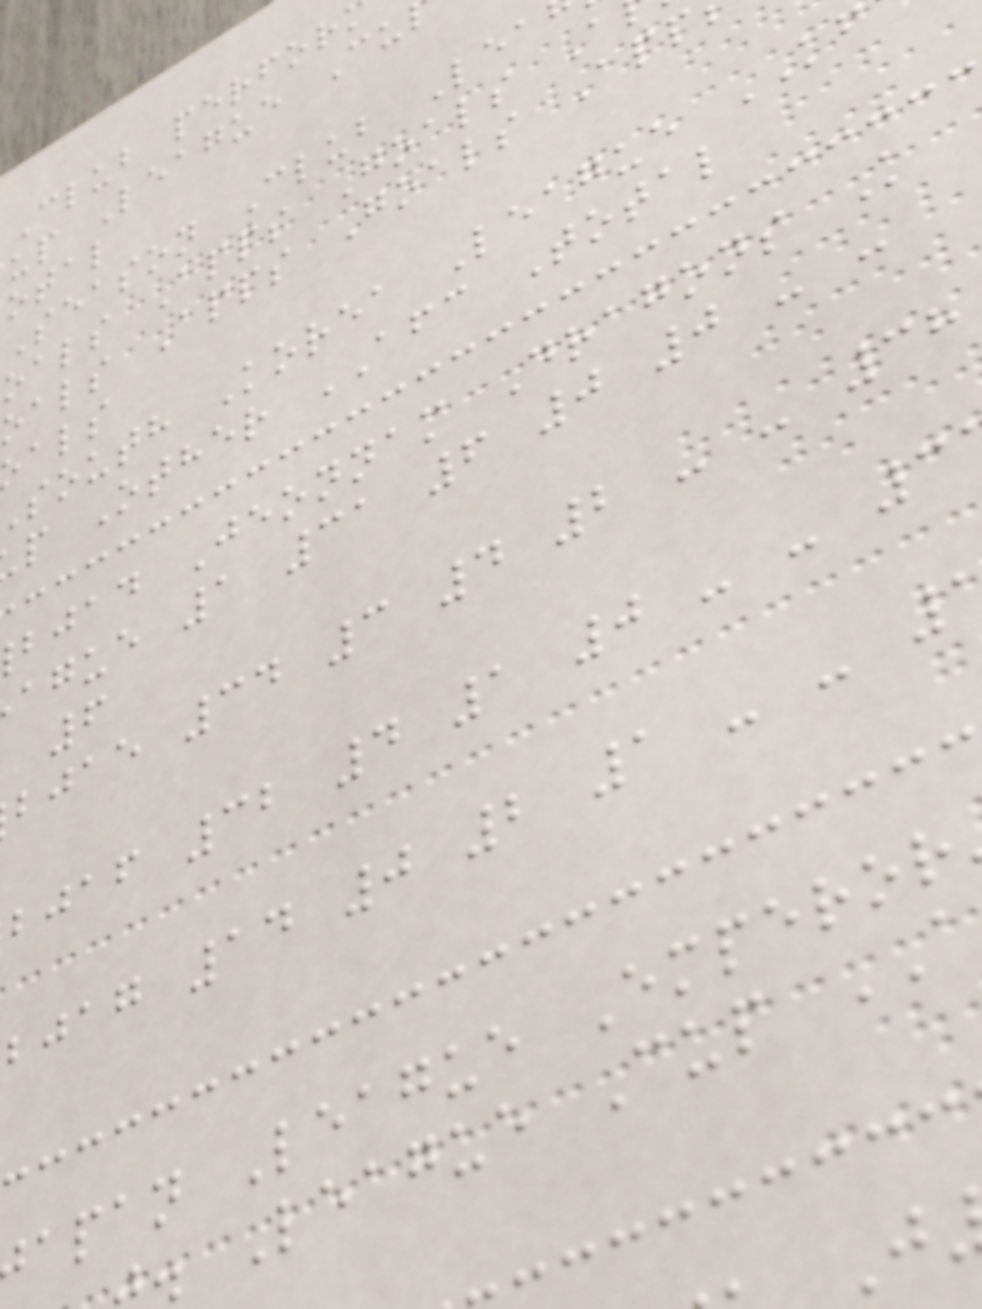Club perfor
up League Cu
otal
Season Club Lea
oals Apps Goals A
oals Apps Goals App
south Korea League KF
p Other AFC Total
bjad Jeonnam Dragons K
ague 1 31 6 0 0 - -
bjae 34 3 4 2 - - 38
bjaf 32 4 1 0 - - 3
bjag 14 0 2 1 - -
apan League Emperor
. League Cup
